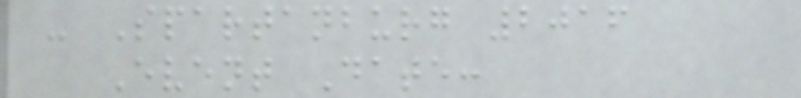- Spartanburg 2016
Event Date:
